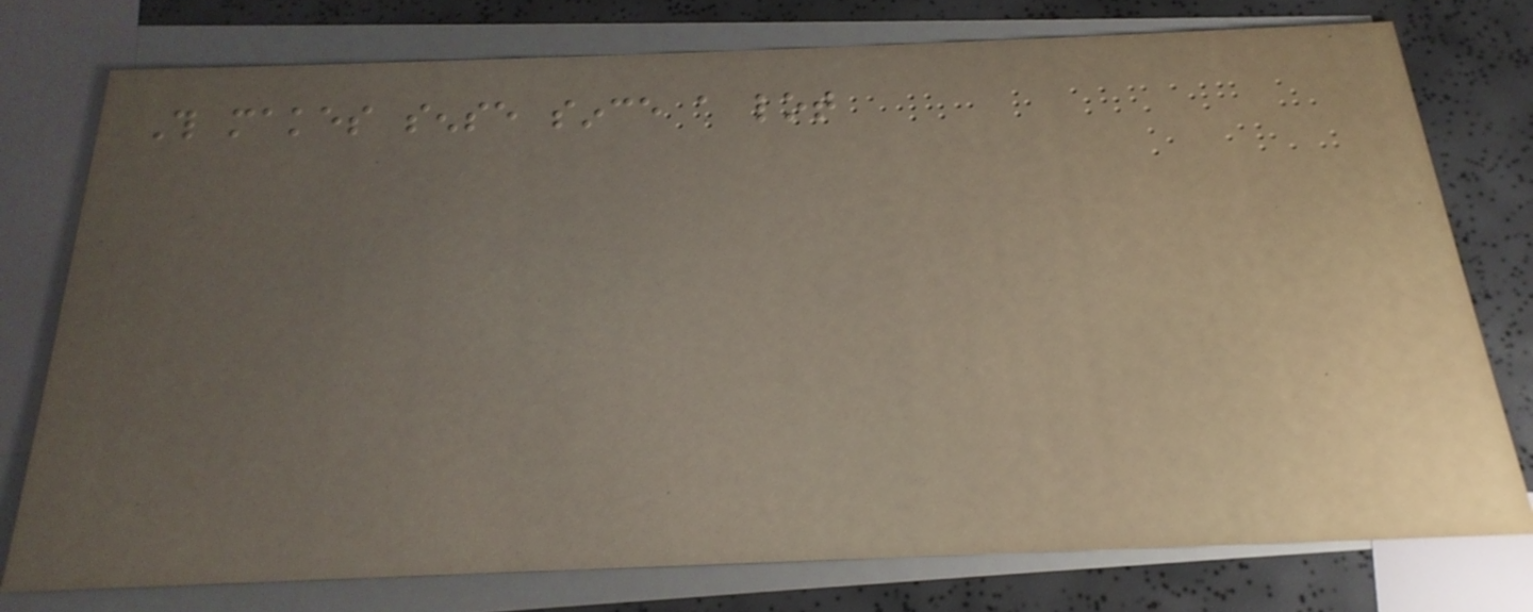This makes sense since a lot
